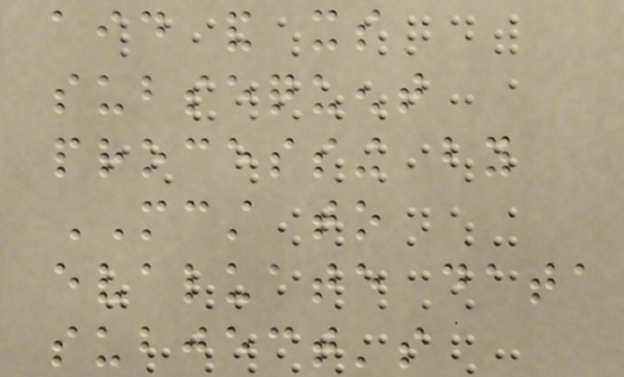aid and its
subsequent
processing by
MCST to
evaluate data
subject's
